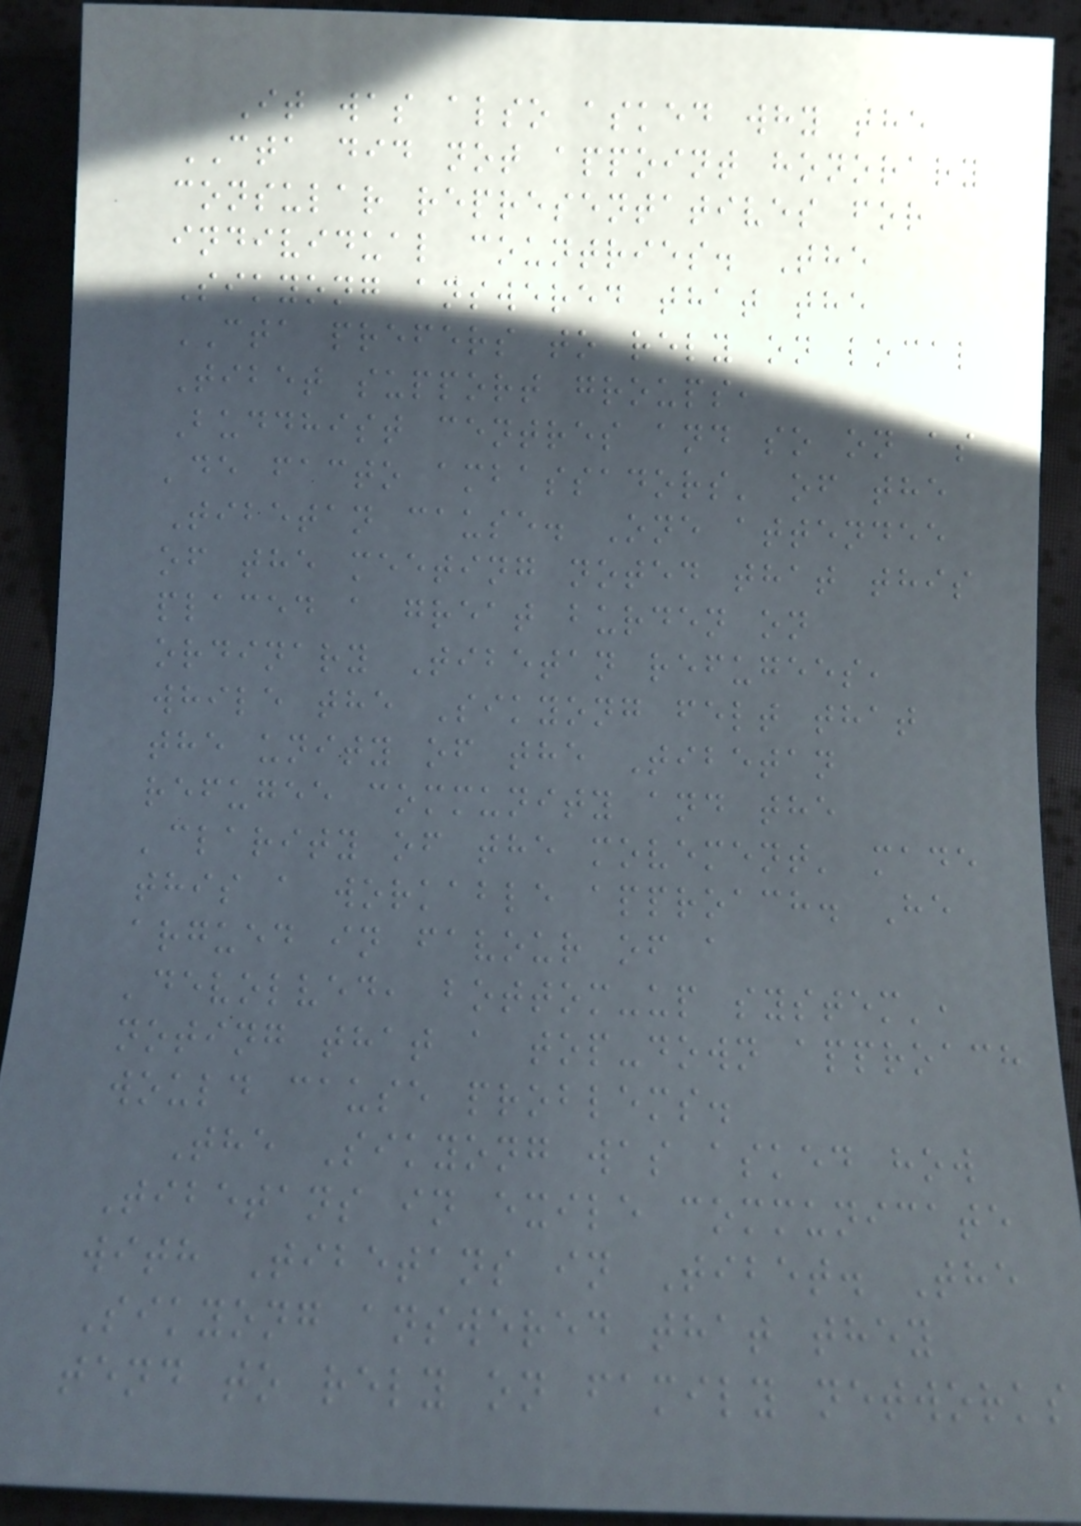It was also asked why the
CTA did not appoint honorary
consular representatives for
individual countries. The
Sikyong answered that the
CTA prefers to rely on local
Tibet support groups,
Buddhist centres and so on as
'de facto ambassadors' of the
Tibetan cause. One attendee
of the meeting noted that this
placed a great burden on
ordinary Tibetan refugees,
while the Sikyong felt that
the unity of the Tibetan
refugee community and the
'clarity of the movement' made
this a workable approach. He
argued in favour of a
'devolved, bottom-up system',
noting that a top-down approach
would cause problems.
The Sikyong was asked how
Tibetans in exile communicate
with Tibetans in Tibet. The
Sikyong answered that they
tend to rely on family networks
